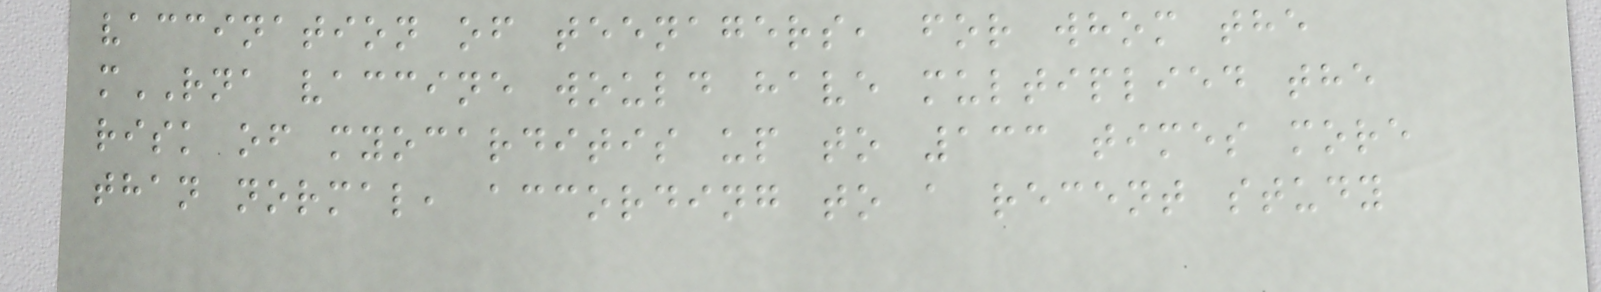vaccination of teenagers, for whom the
mRNA vaccine would have multiplied the
risk of myocarditis up to 133 times more
than normal, according to a recent study
